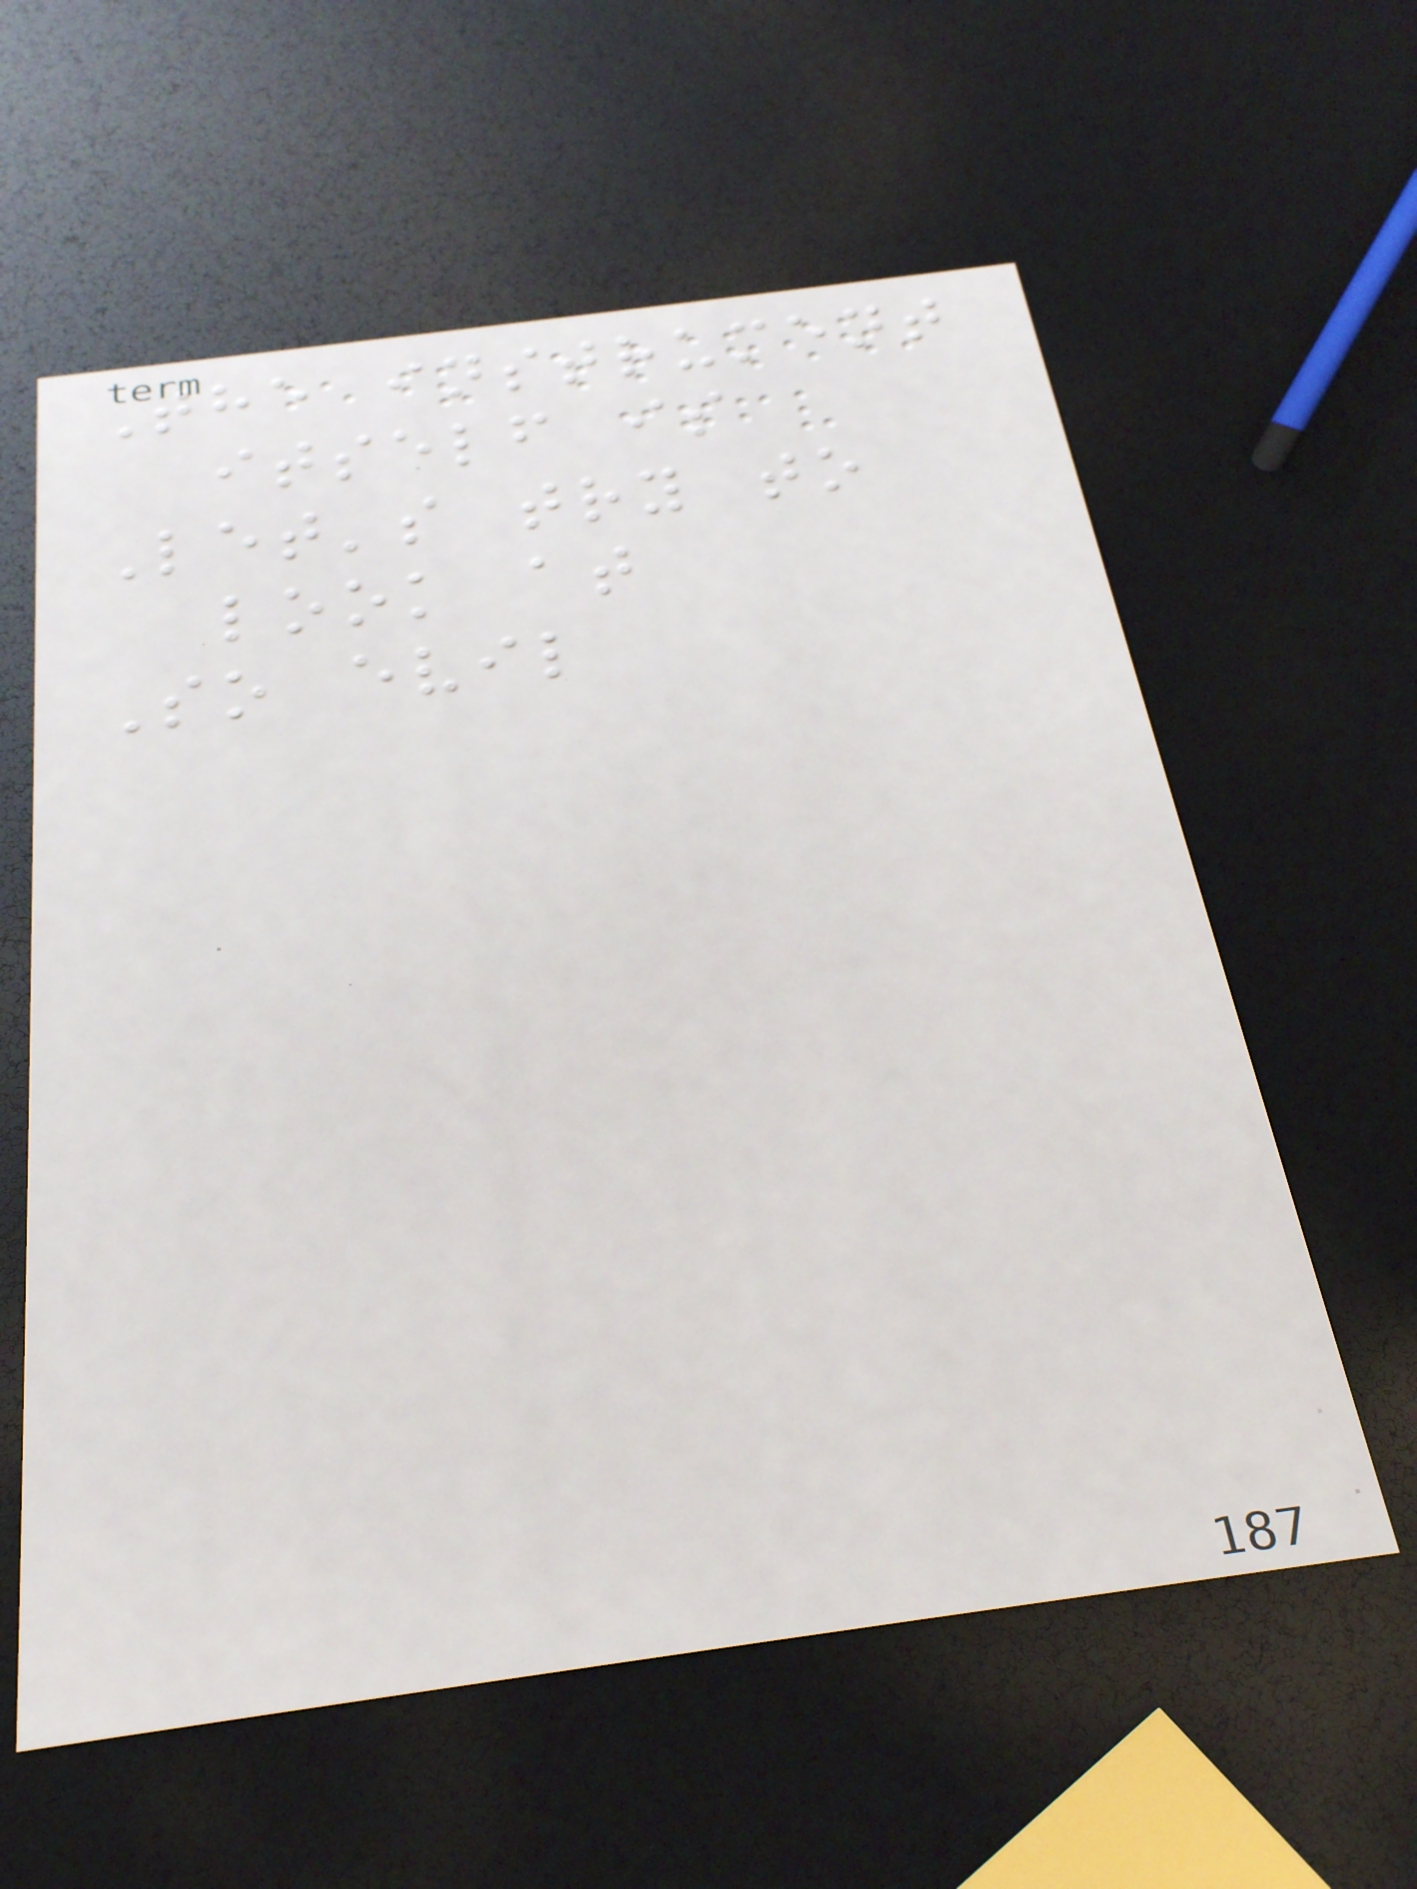The instrument
itself is
Let's try to
look at
So evil
